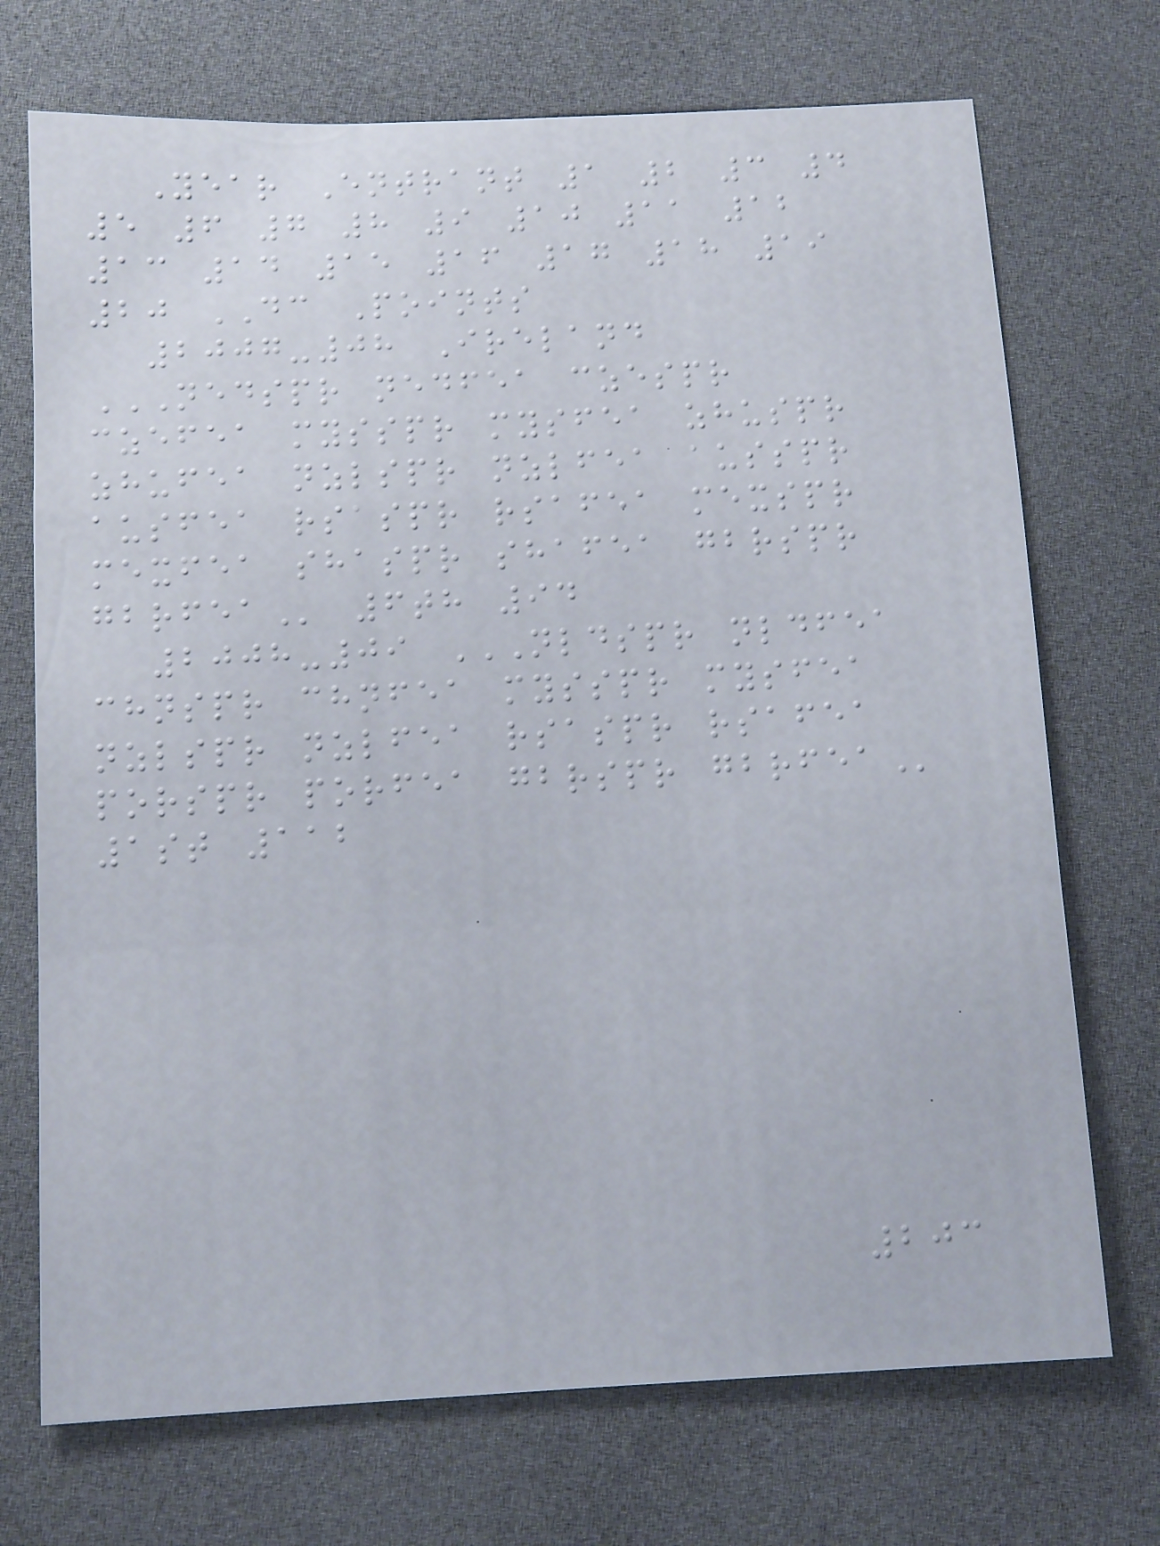Year Entrant 1 2 3 4
5 6 7 8 9 10 11 12
13 14 15 16 17 18 19
20 DC Points
2007-08 Ireland
NEDSPR NEDFEA CZESPR
CZEFEA MYSSPR MYSFEA ZHUSPR
ZHUFEA NZLSPR NZLFEA AUSSPR
AUSFEA RSASPR RSAFEA MEXSPR
MEXFEA SHASPR SHAFEA GBRSPR
GBRFEA 6th 94
2008-09 NLDSPR NLDFEA
CHNSPR CHNFEA MYSSPR MYSFEA
NZLSPR NZLFEA RSASPR RSAFEA
PORSPR PORFEA GBRSPR GBRFEA
1st 112
203
